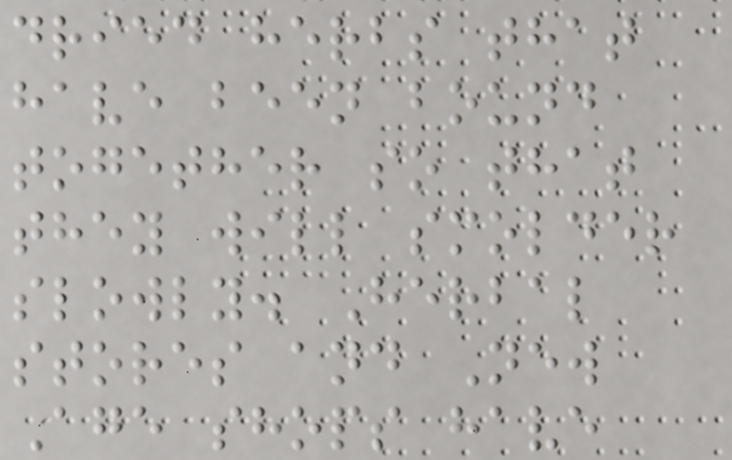dried herbs that
have been bound
together so that
they will smolder
slowly. Herbal
stores and New
Age shops have
